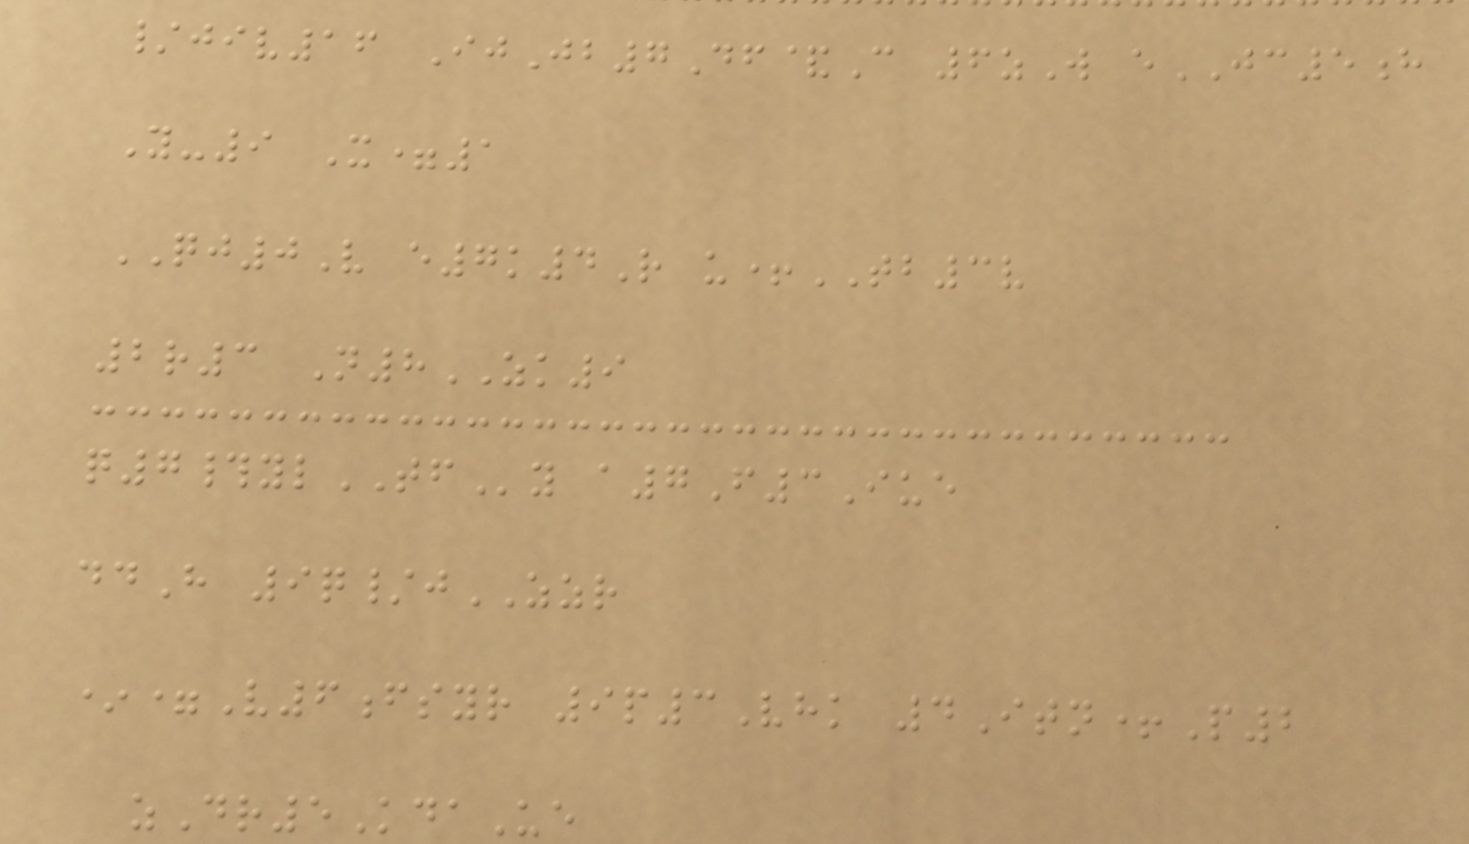/jiv16 IjJb7Df&C 6zW eJC5h
Y-9 X=1
QJ0V e7k4R u+TB3v
2r3 N8ZK9
q7#ylTFy a7F3Iue
ddH 9q/jZZR
*=V6fsyr 9p3Vhk 4Itn+P2
zDr5KdaUe
